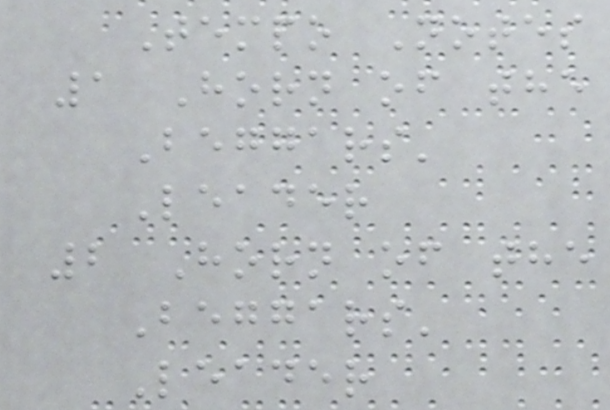Tempo Notes
1 Horn of the
Beggars'
Leader
2 Horn of the
Beggars'
Leader
